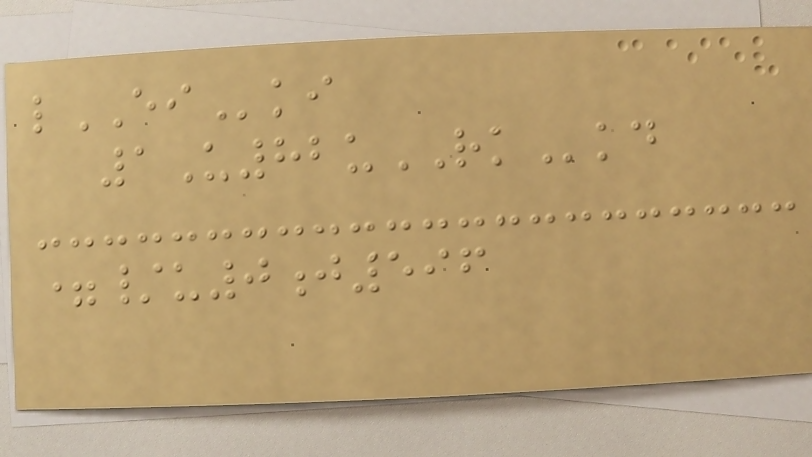lEIki
1U82uRKkd
=/u0j596
